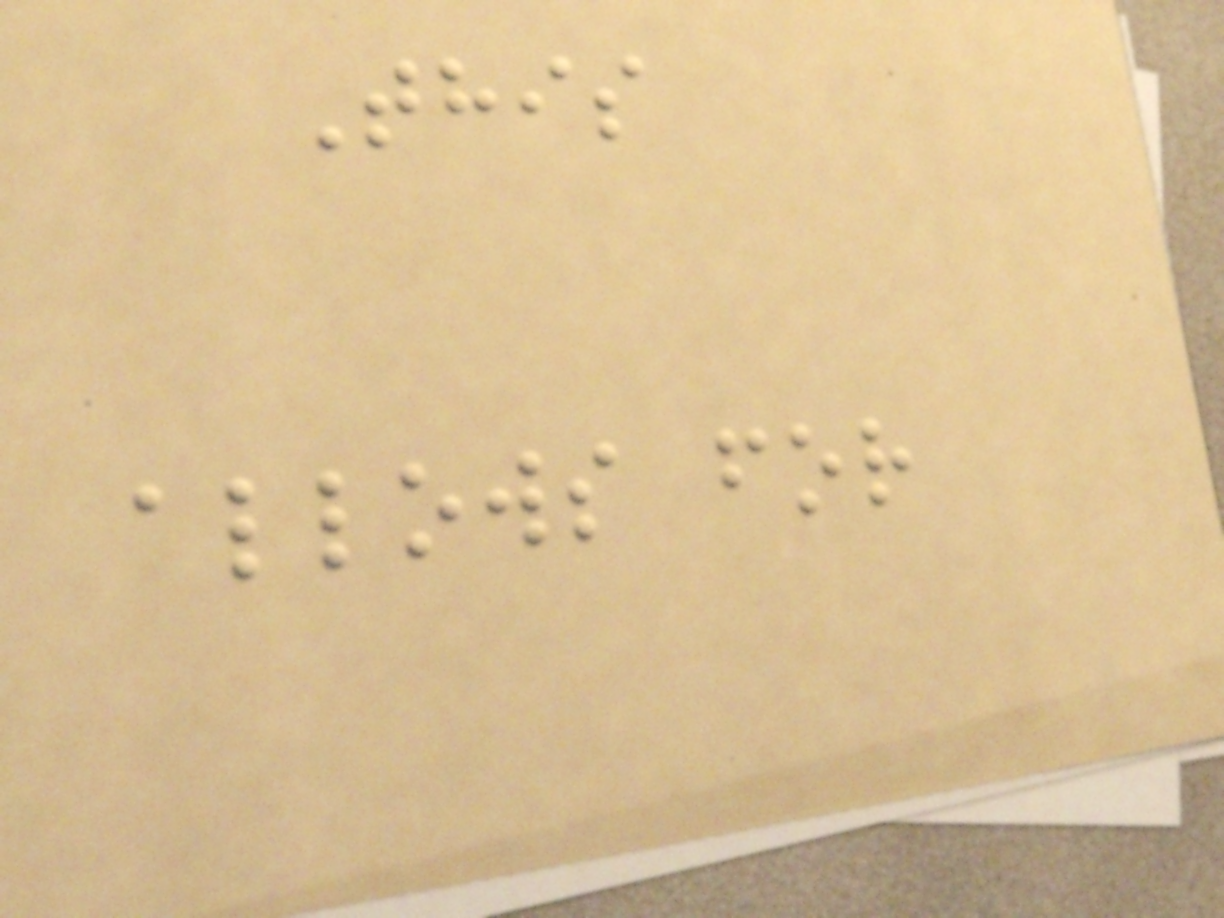This
allows for
